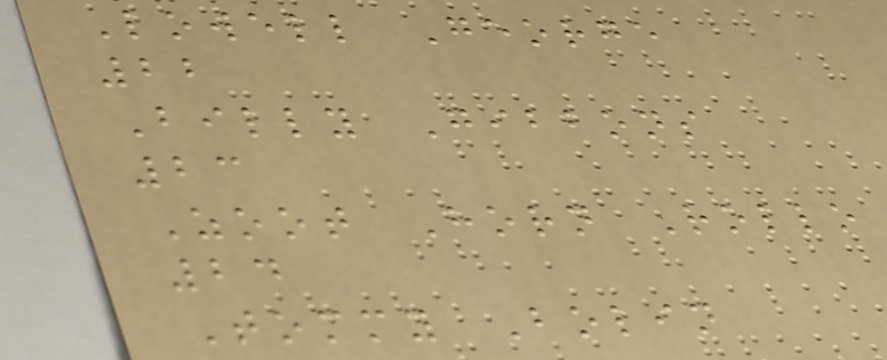Lowell George
22
Billy Gibbons
23
Zoot Horn Rollo
24
Tommy Bolin
